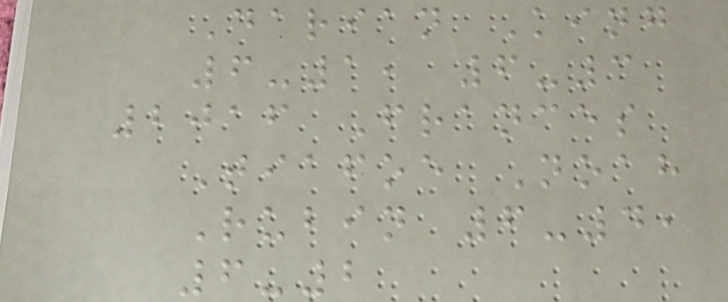Darian King
6-1, 6-3
2016 Frances
Tiafoe Noah
Rubin 6-4,
6-2
